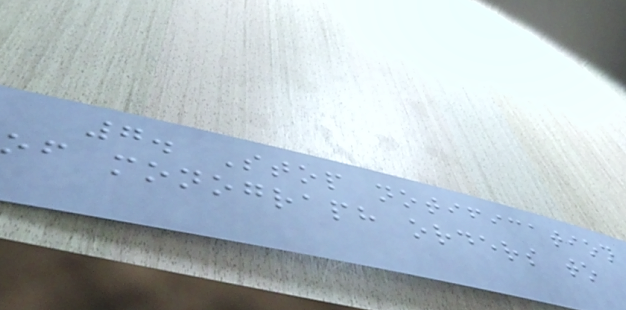7. Stop notification
of monograph orders to
